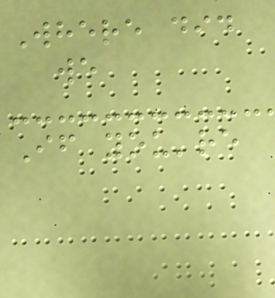Where did
we
If you're
